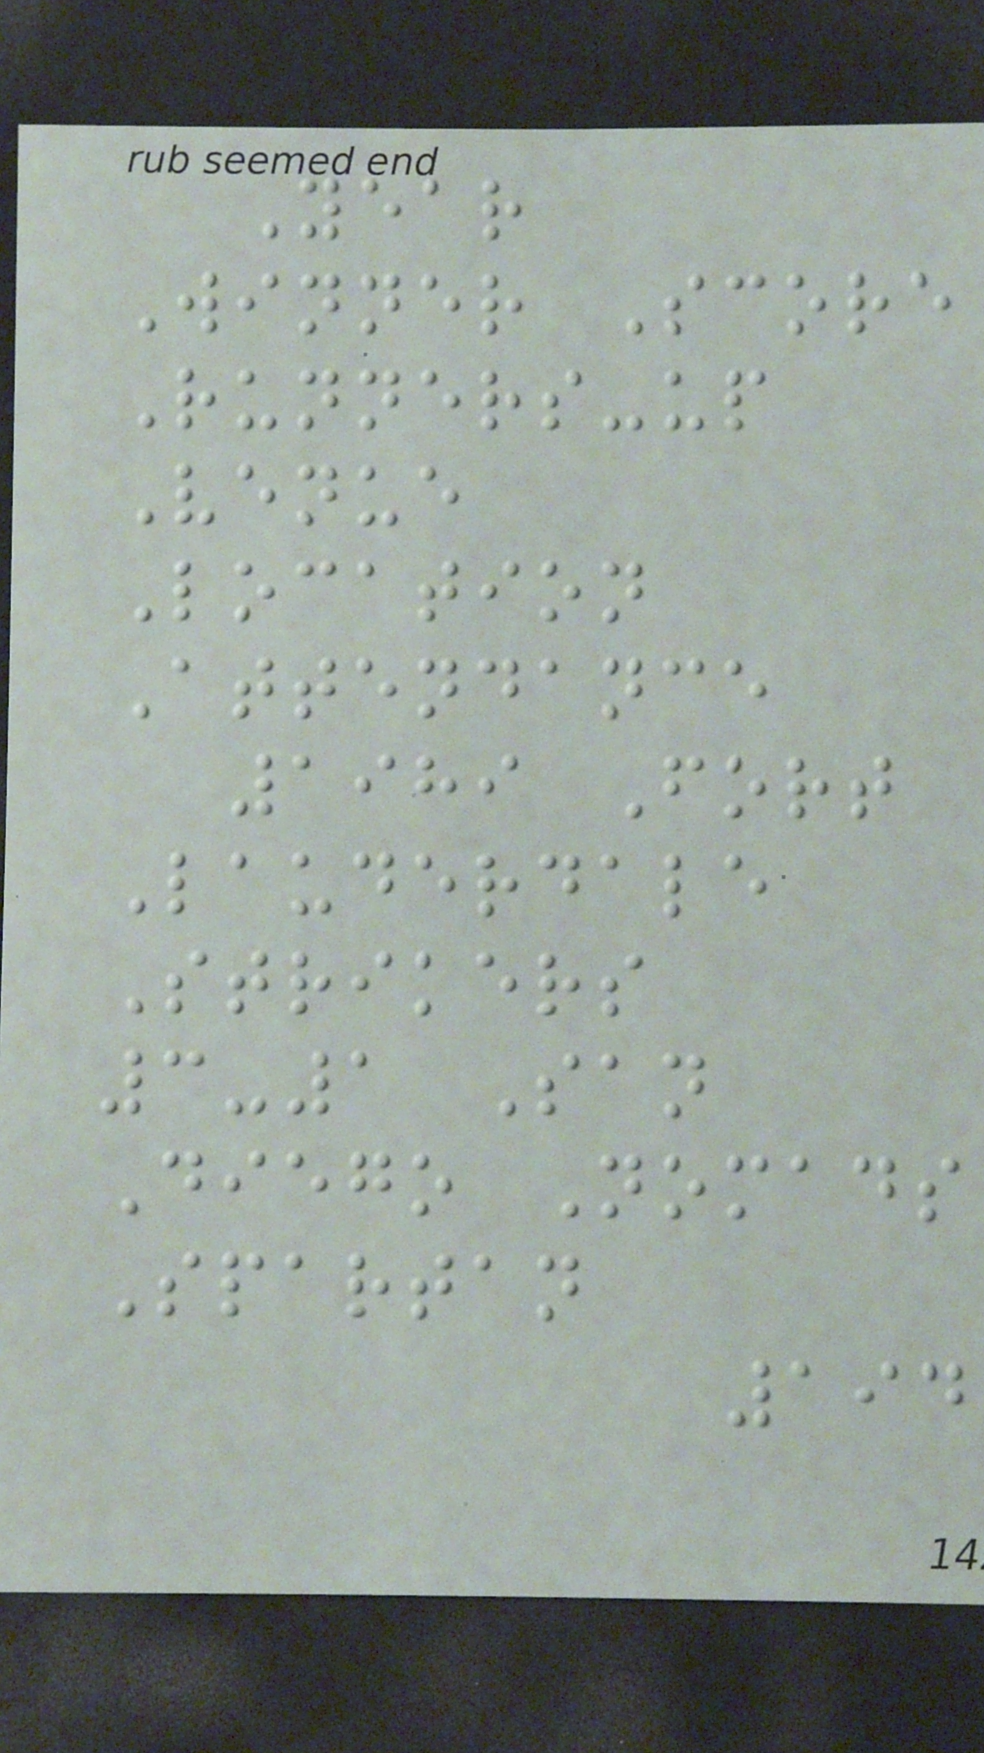Year
Winner Score
Runners-up
Venue
Location
Attendance
1989 Fort
Lauderdale
Strikers
3-1 San
Diego Nomads
Spartan
194
